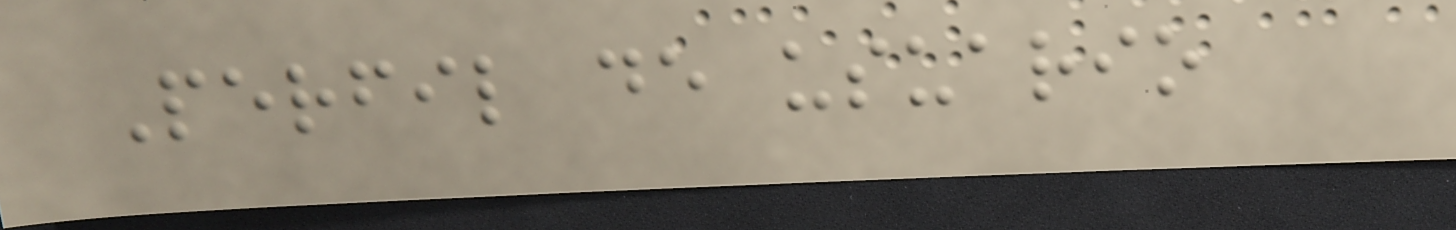Perfil de usuario
